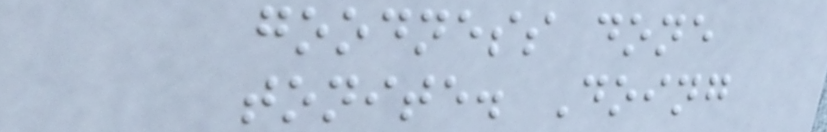goodness done
tonite. Doing
